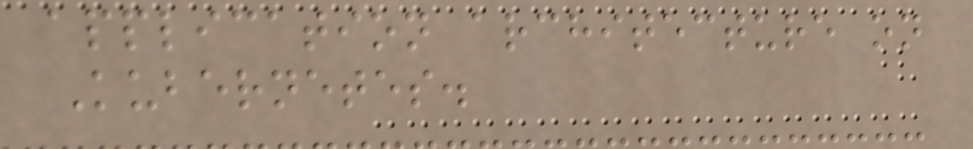application architecture on
Kubernetes.
